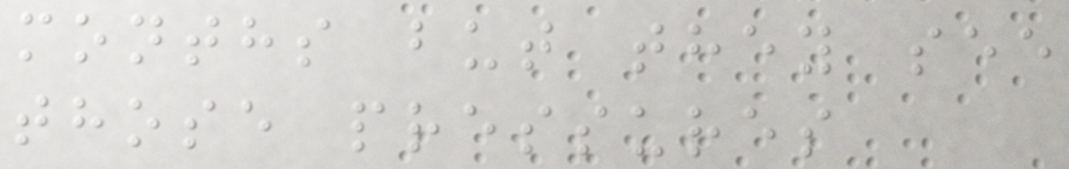months but they see
those pressures
